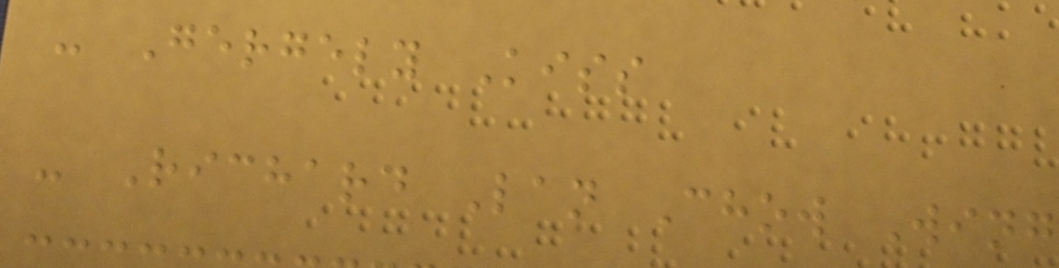- Gergely Kiss
- Richard Lan Chow Wing
